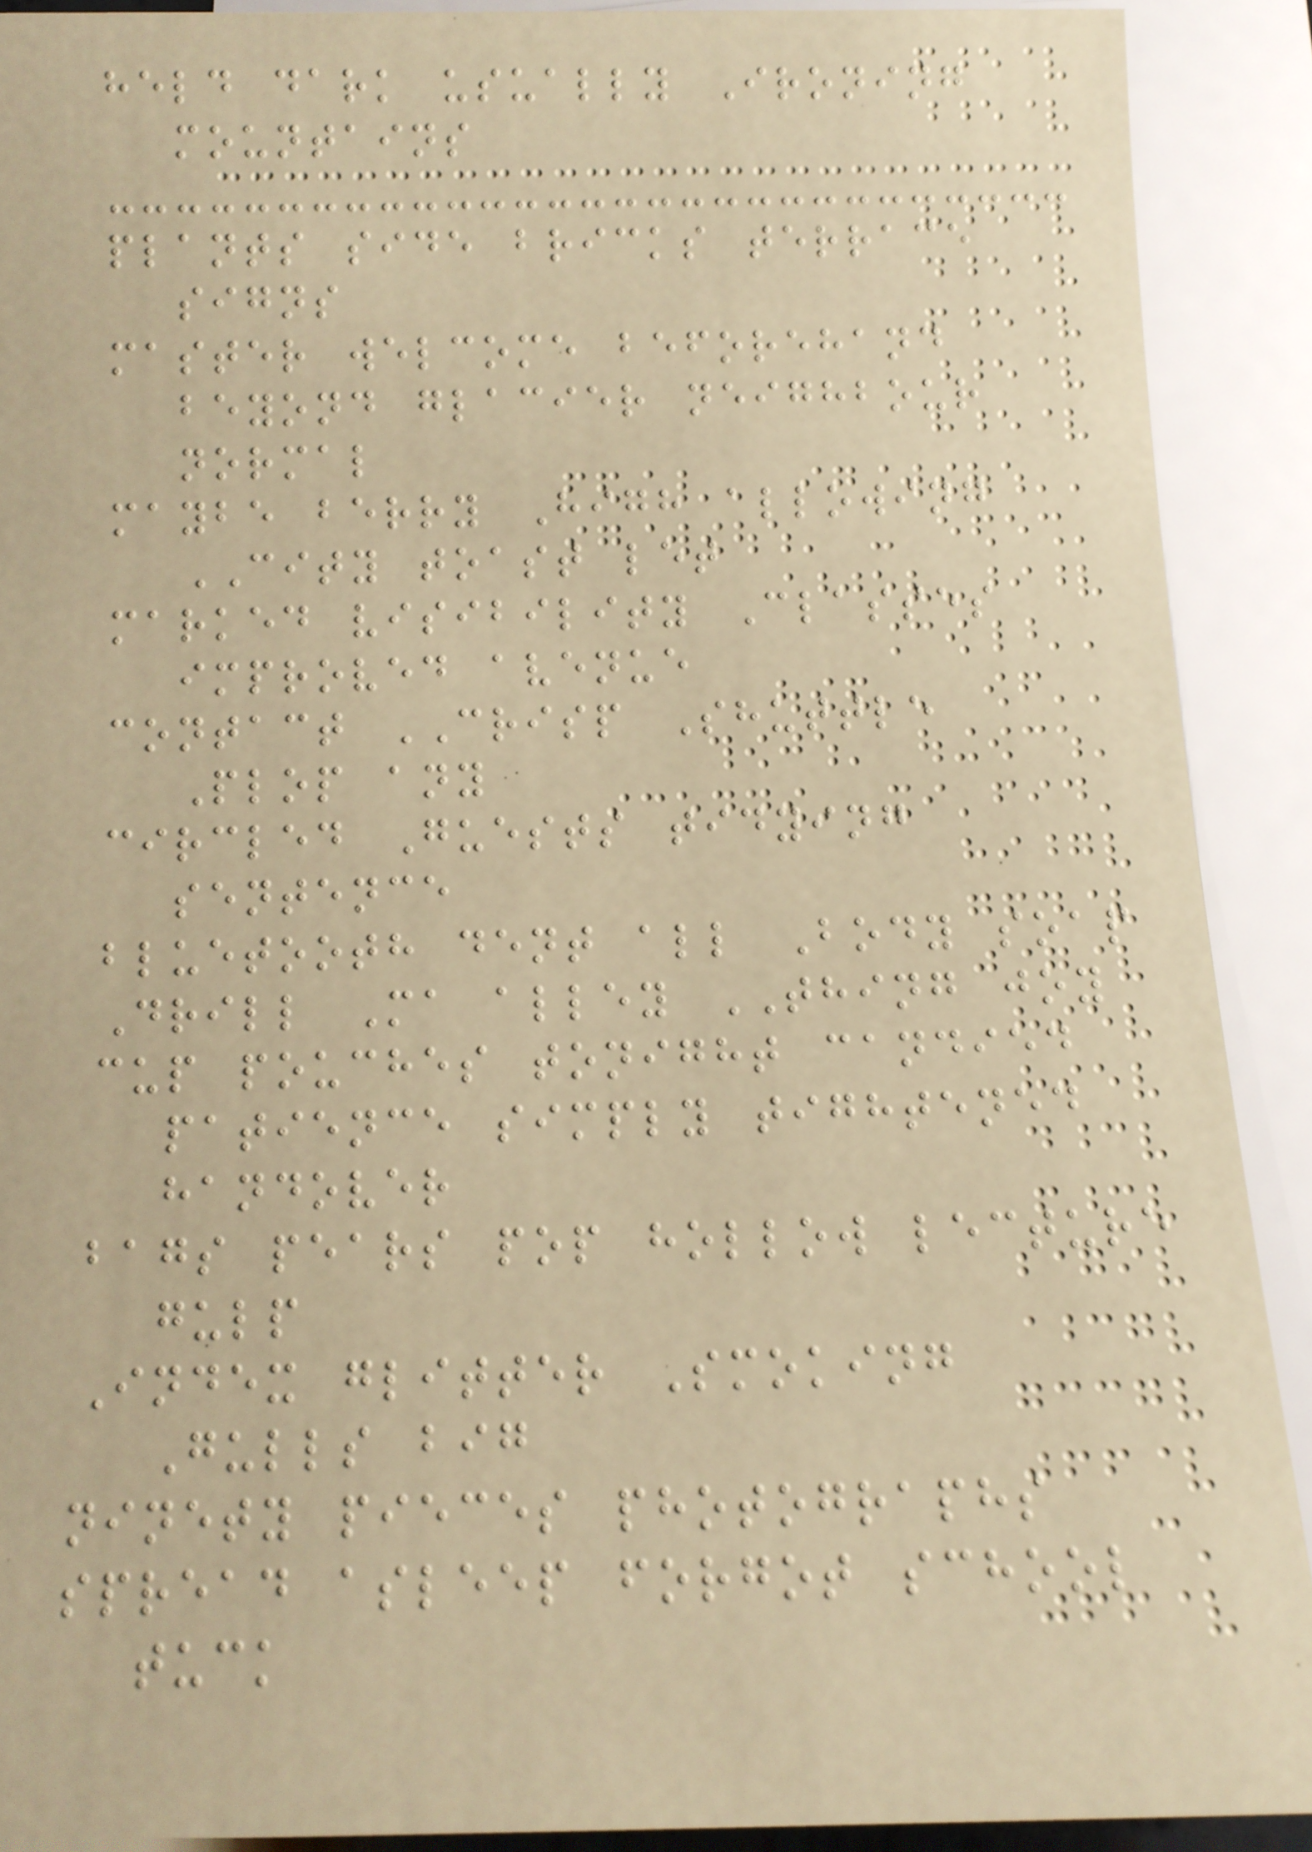held dark usually Ironing
mountains
plants side bricks terrace
signs
master welcome beforehand
beyond glacier neighbour
normal
maybe berry High allowing
CITY toast let
marked visibility Classes
improved avenue
contact CRISP Shuttle
Plop any
circled Guests tidying
sentence
bluetooth dent all Body soap
Drill Ma alley THING joy
cup pouches tonight candied
patience simply tightened
handover
bags pears pop hollow lecture
gulp
Index glitter Smoking
Gulls big
ninety pieces photographs
spread asleep forgot school
tuck
